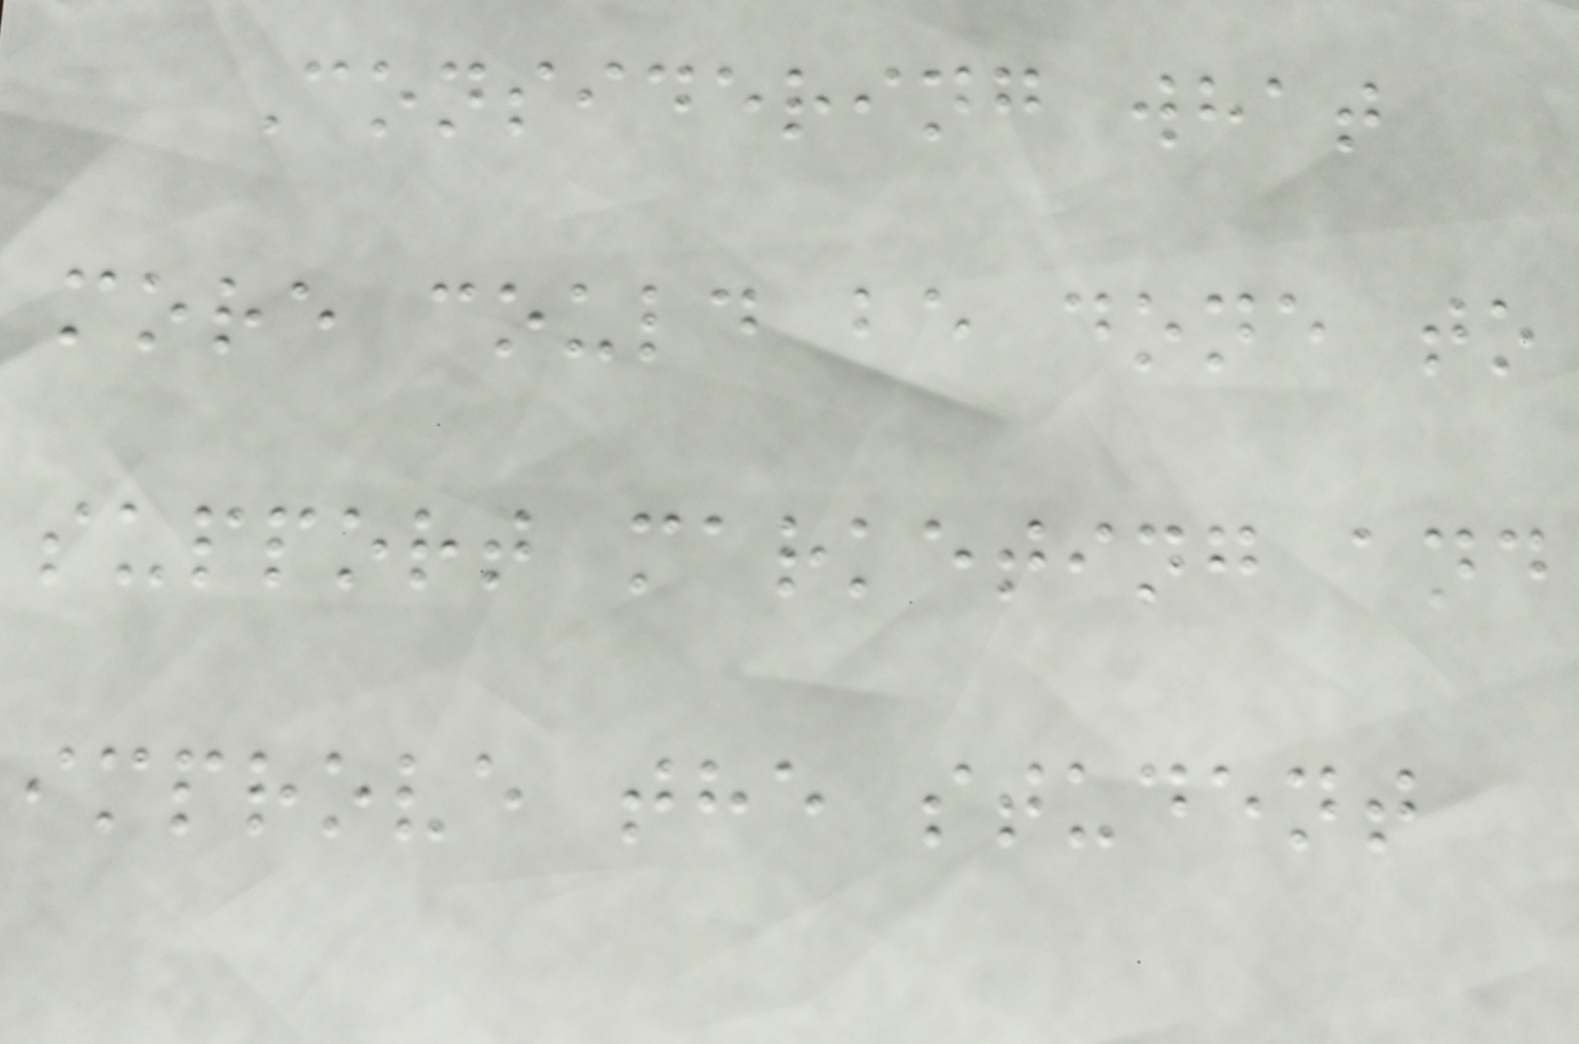Considering what
more could be done to
support marketing and
improve the student
